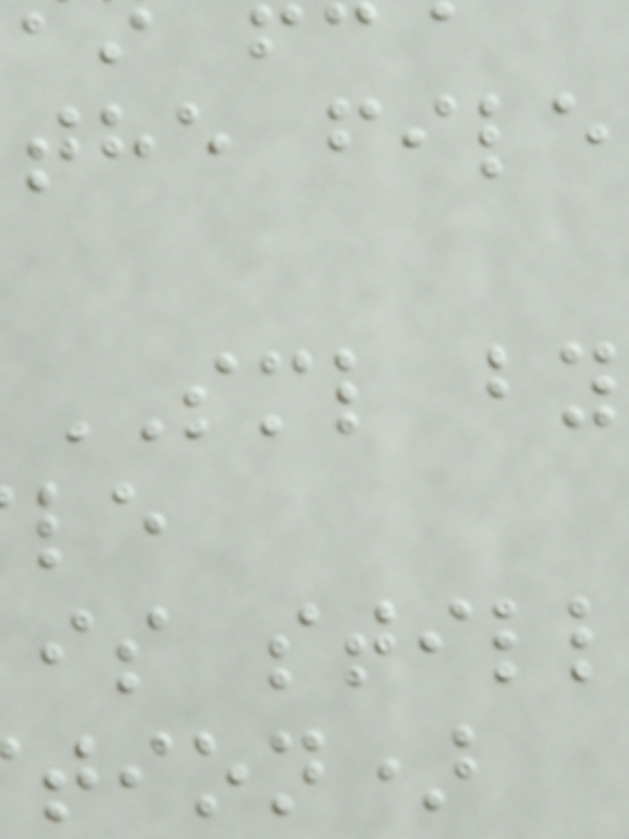the file
SML by
is still
